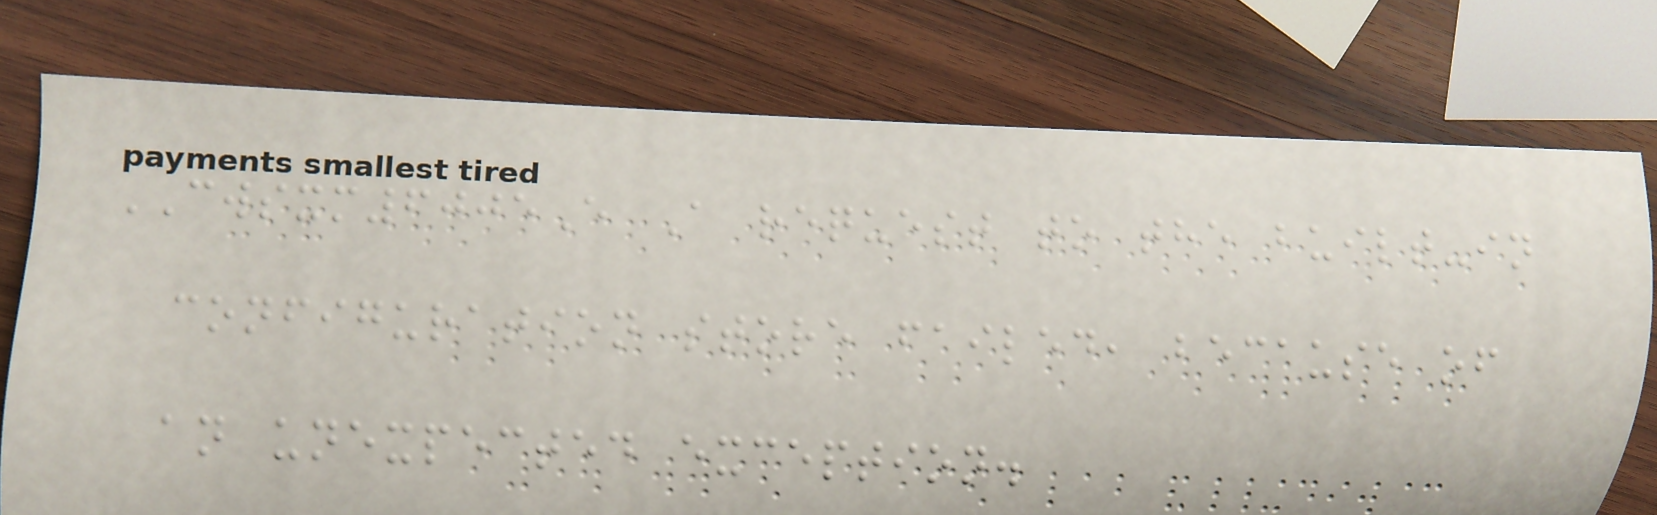CWSXM6005E A request to the built-in
configuration store failed, because of
an unexpected exception.
